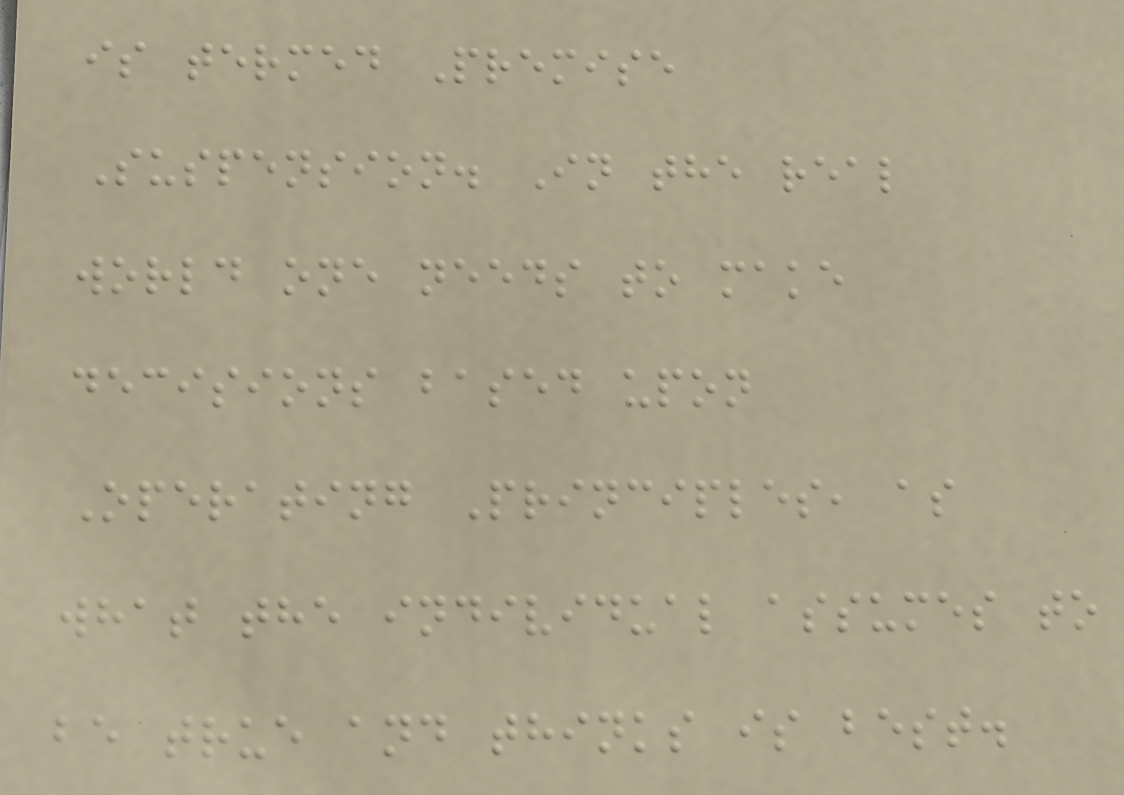is termed Premise
Suspension. In the real
world one needs to make
decisions based upon
Operating Principles, as
what the individual assumes to
be true and thinks is best.
